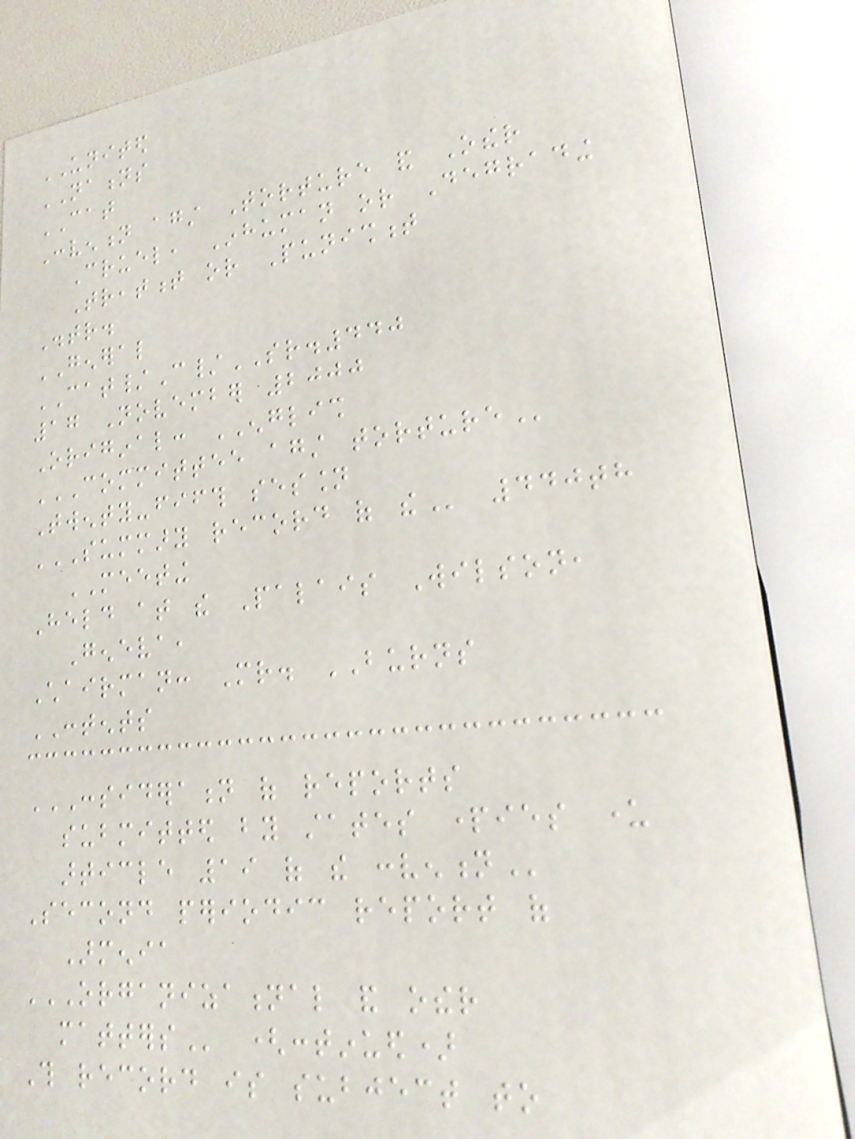UNITED
NATIONS
CAT
Convention against Torture and Other
Cruel, Inhuman or Degrading
Treatment or Punishment
Distr.
GENERAL
CAT/C/SR.440
17 November 2000
Original: ENGLISH
COMMITTEE AGAINST TORTURE
Twenty-fifth session
SUMMARY RECORD OF THE 440th
MEETING
Held at the Palais Wilson,
Geneva,
Chairman: Mr. BURNS
CONTENTS
CONSIDERATION OF REPORTS
SUBMITTED BY STATES PARTIES UNDER
ARTICLE 19 OF THE CONVENTION
Second periodic report of
Armenia
ORGANIZATIONAL AND OTHER
MATTERS (continued)
This record is subject to
